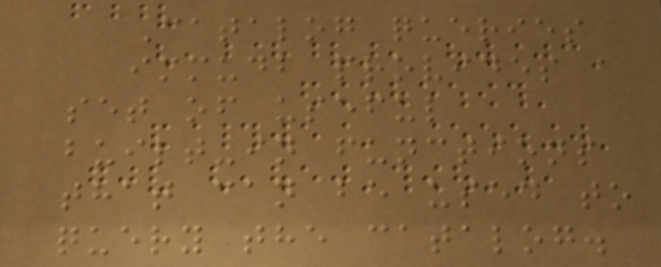Catalog queries
immudb provides a
set of useful
built-in functions
that can be used to
query the catalog.
